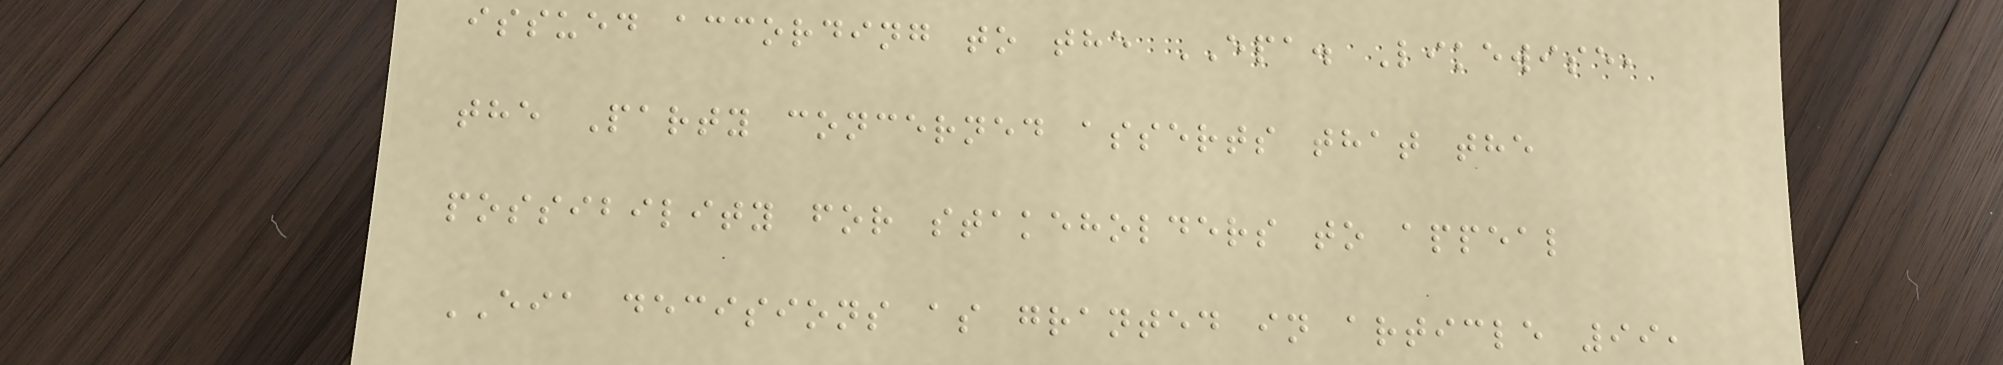issued according to the EPA. Likewise,
the Party concerned asserts that the
possibility for stakeholders to appeal
EIA decisions as granted in article 99,
